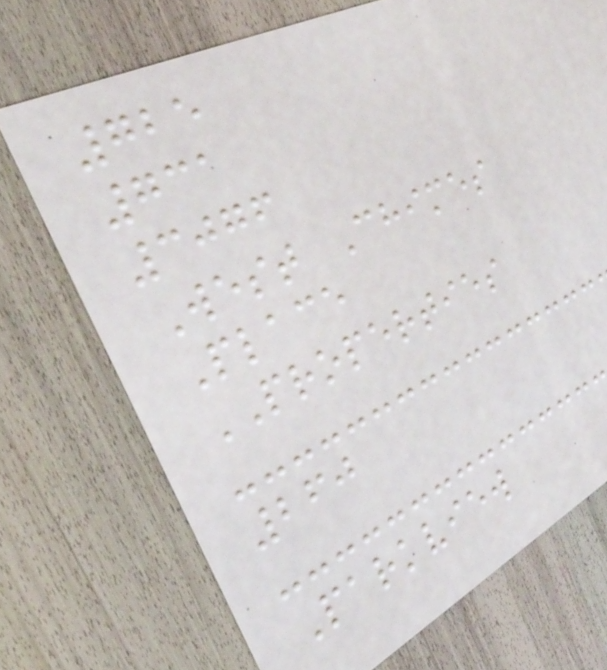725
731
3076
West Chimes
Place
PROPERTIES
260
Parkview
